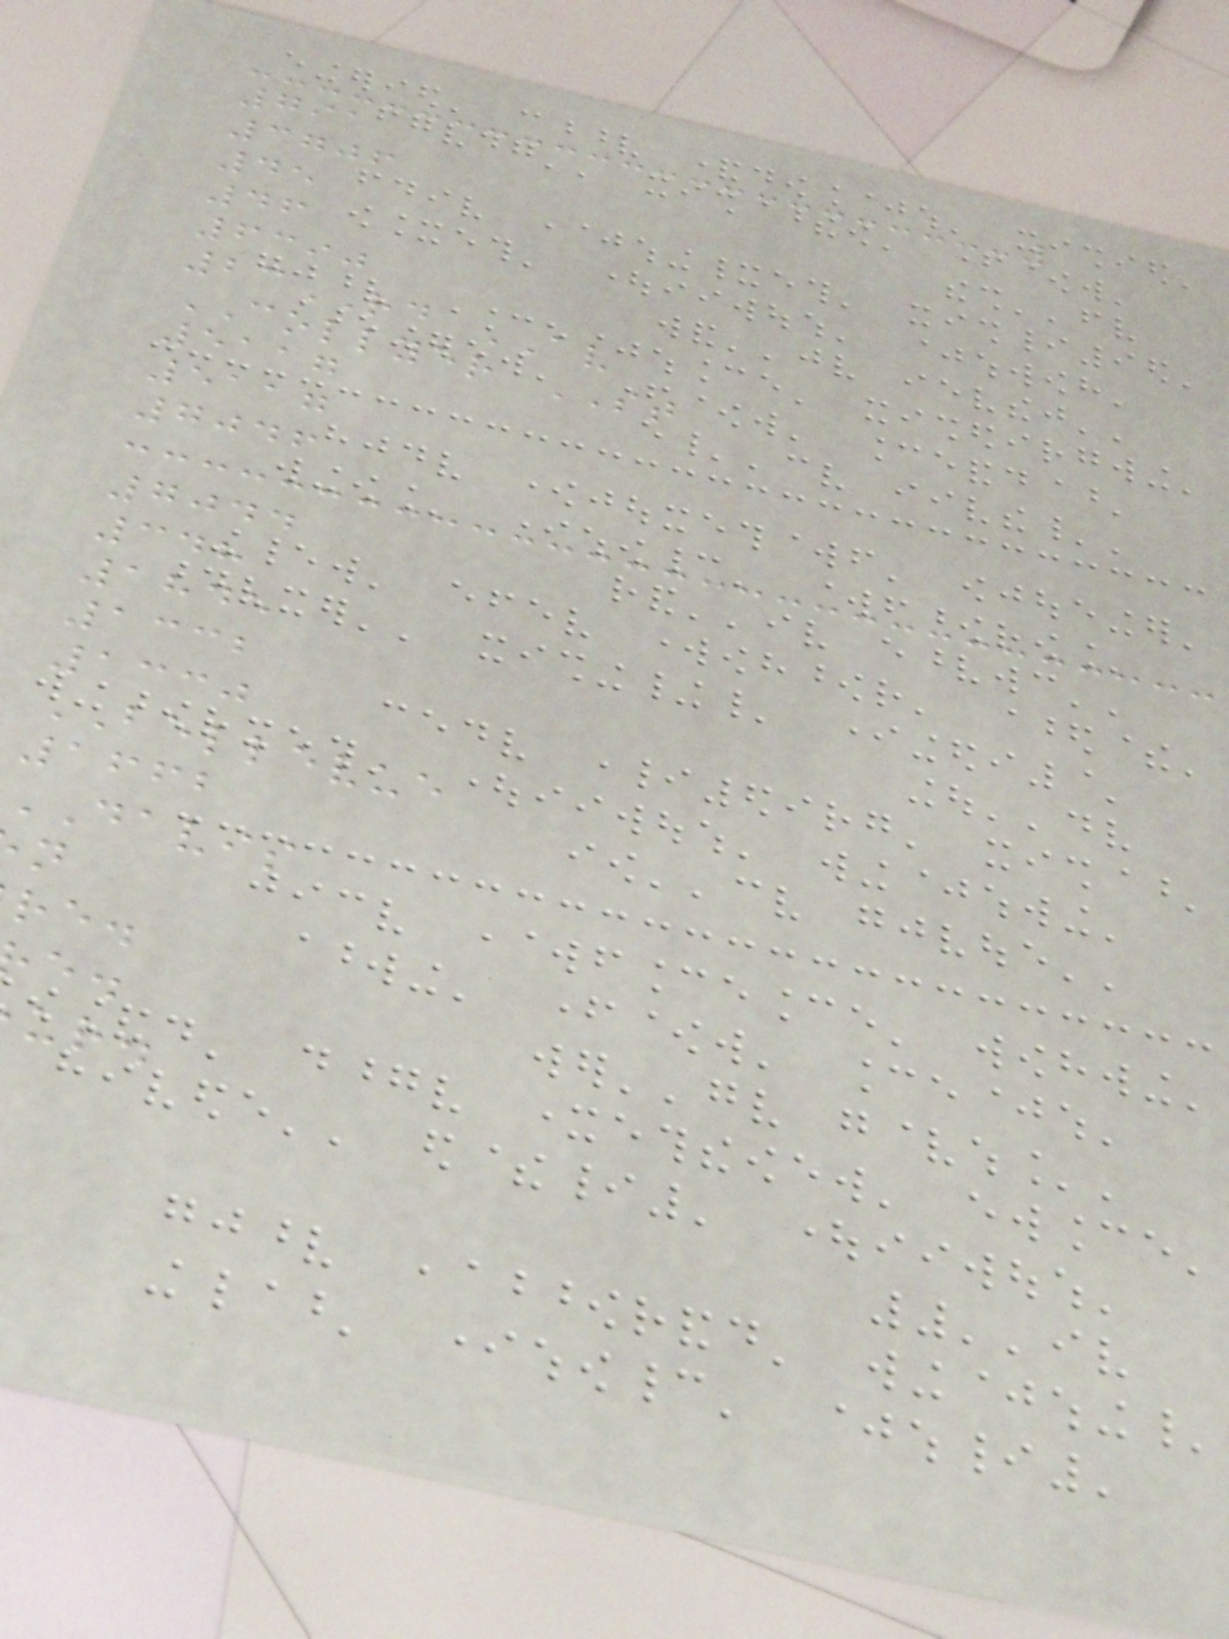791
3706
45
46
6390
23RD AV
COLLYER ST
5117
5117
7046
7044
348
1845
1332
1330
BELLEVUE
1662
DAVIS
